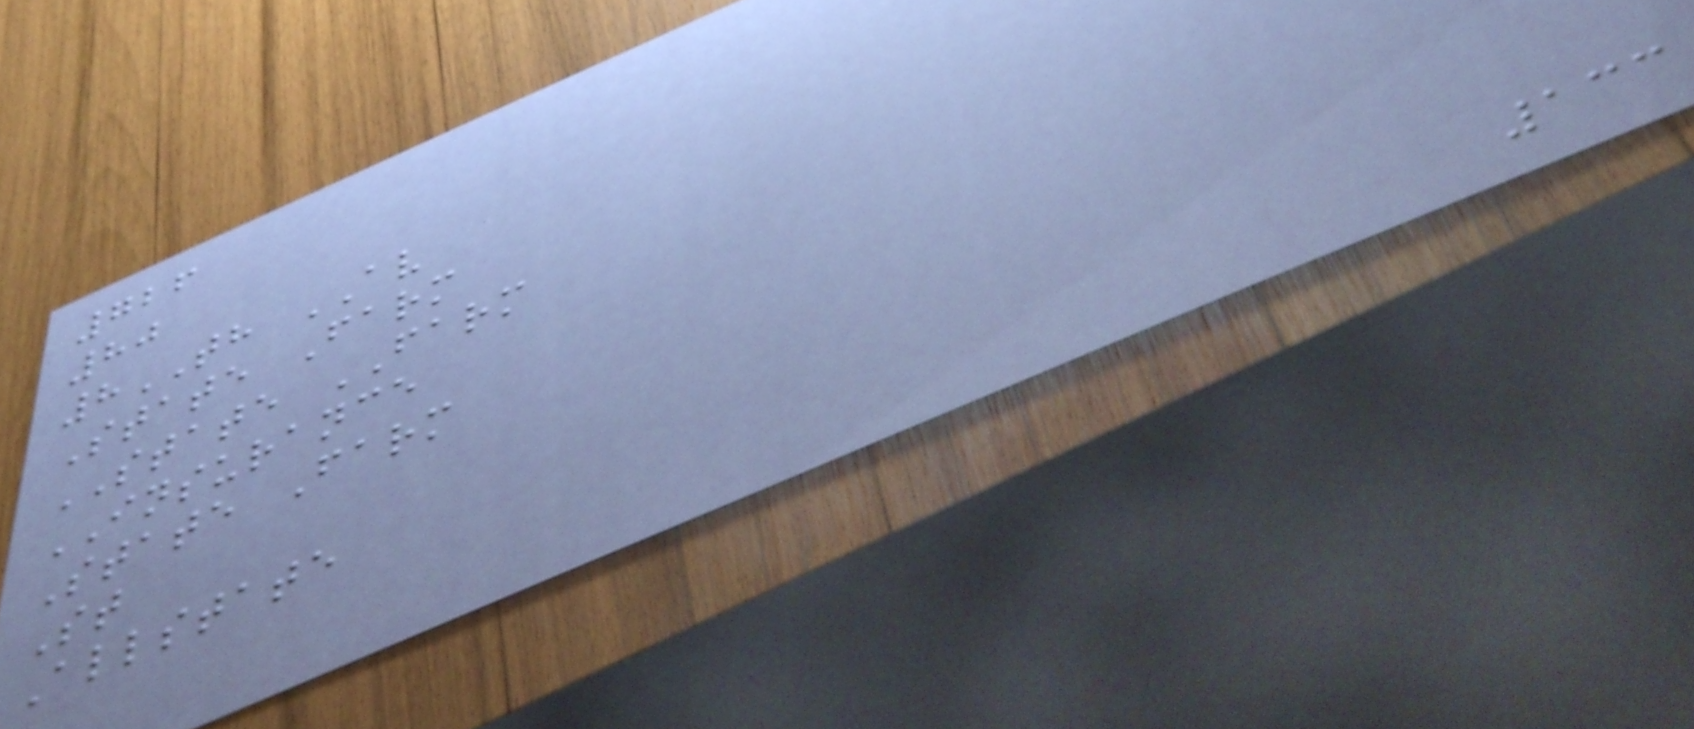726
80
8TH AV
State Farm
STATE FARM
INSURANCE
State Farm
St
Allstate
133
